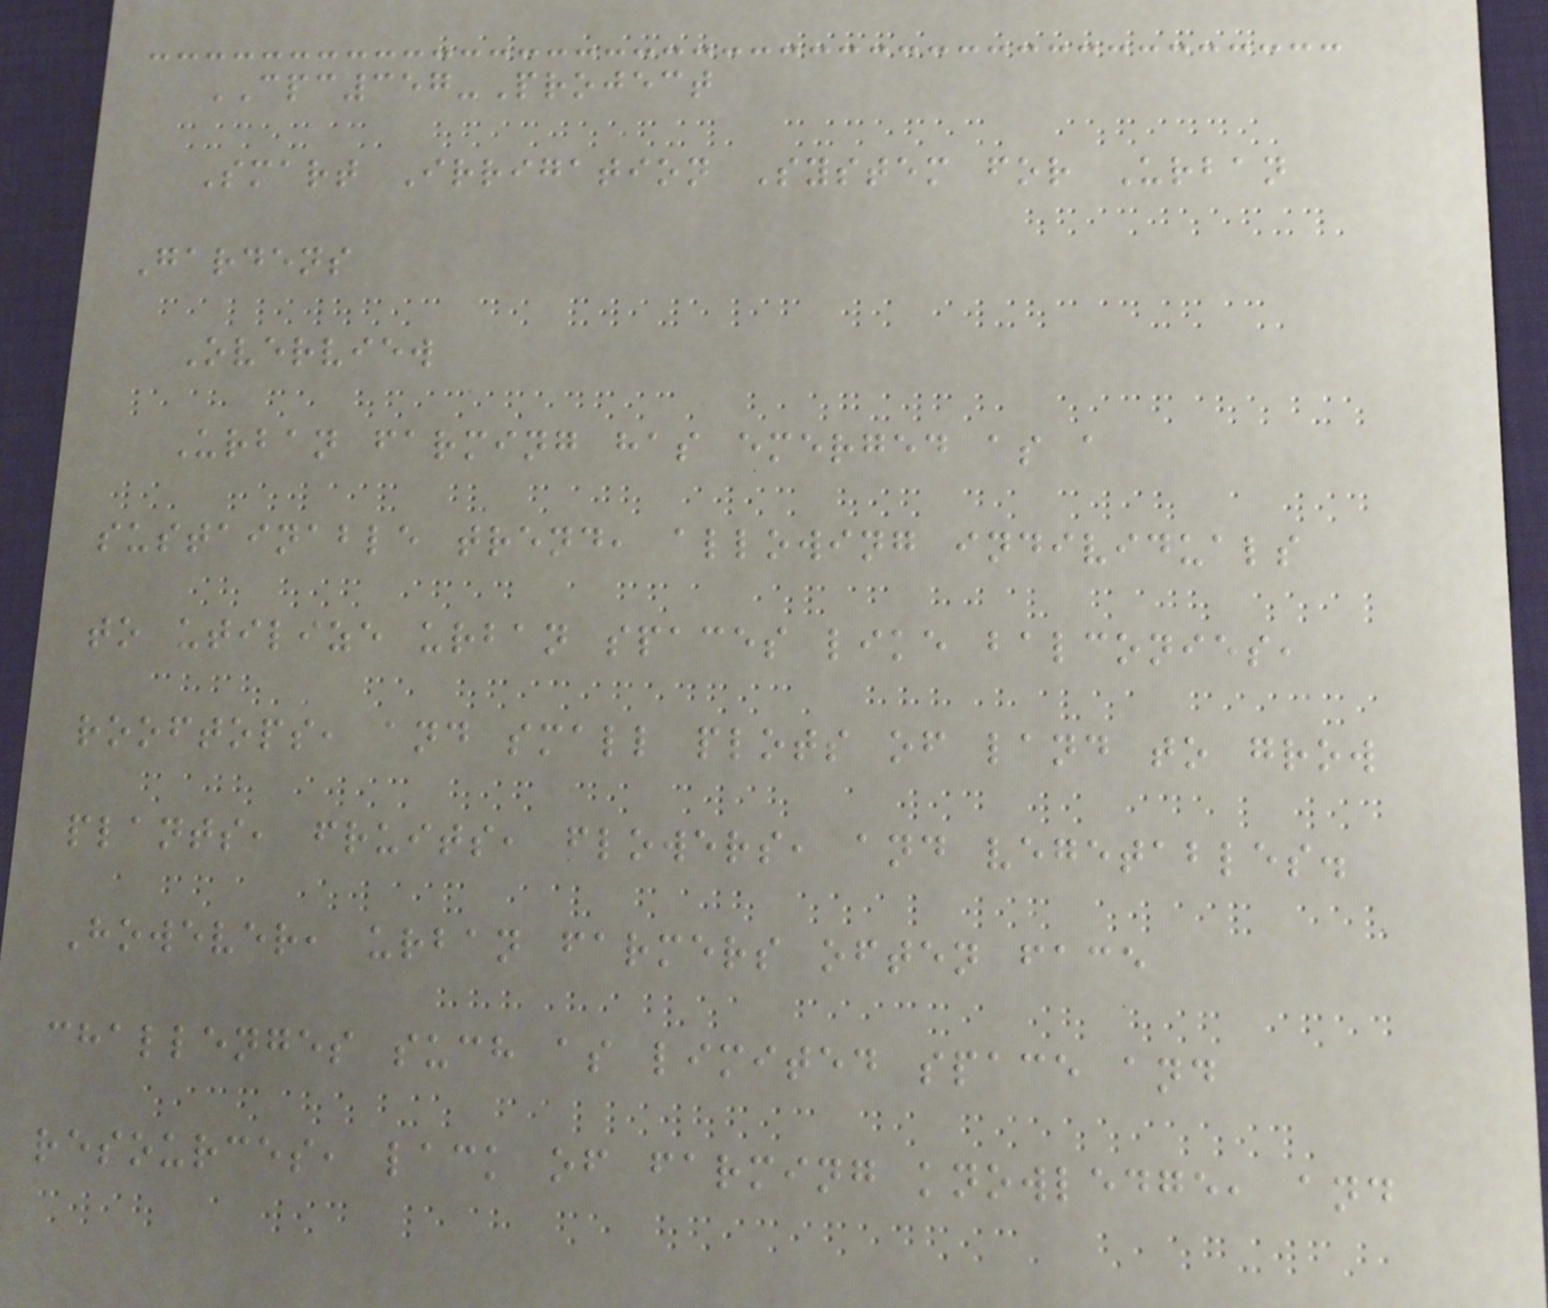CPC357-Project
Smart Irrigation System for Urban
Gardens
Overview
Urban farming has emerged as a
sustainable trend, allowing individuals
to utilize urban spaces like balconies,
rooftops, and small plots of land to grow
plants, fruits, flowers, and vegetables.
However, urban farmers often face
challenges such as limited space and
resources, lack of farming knowledge, and
